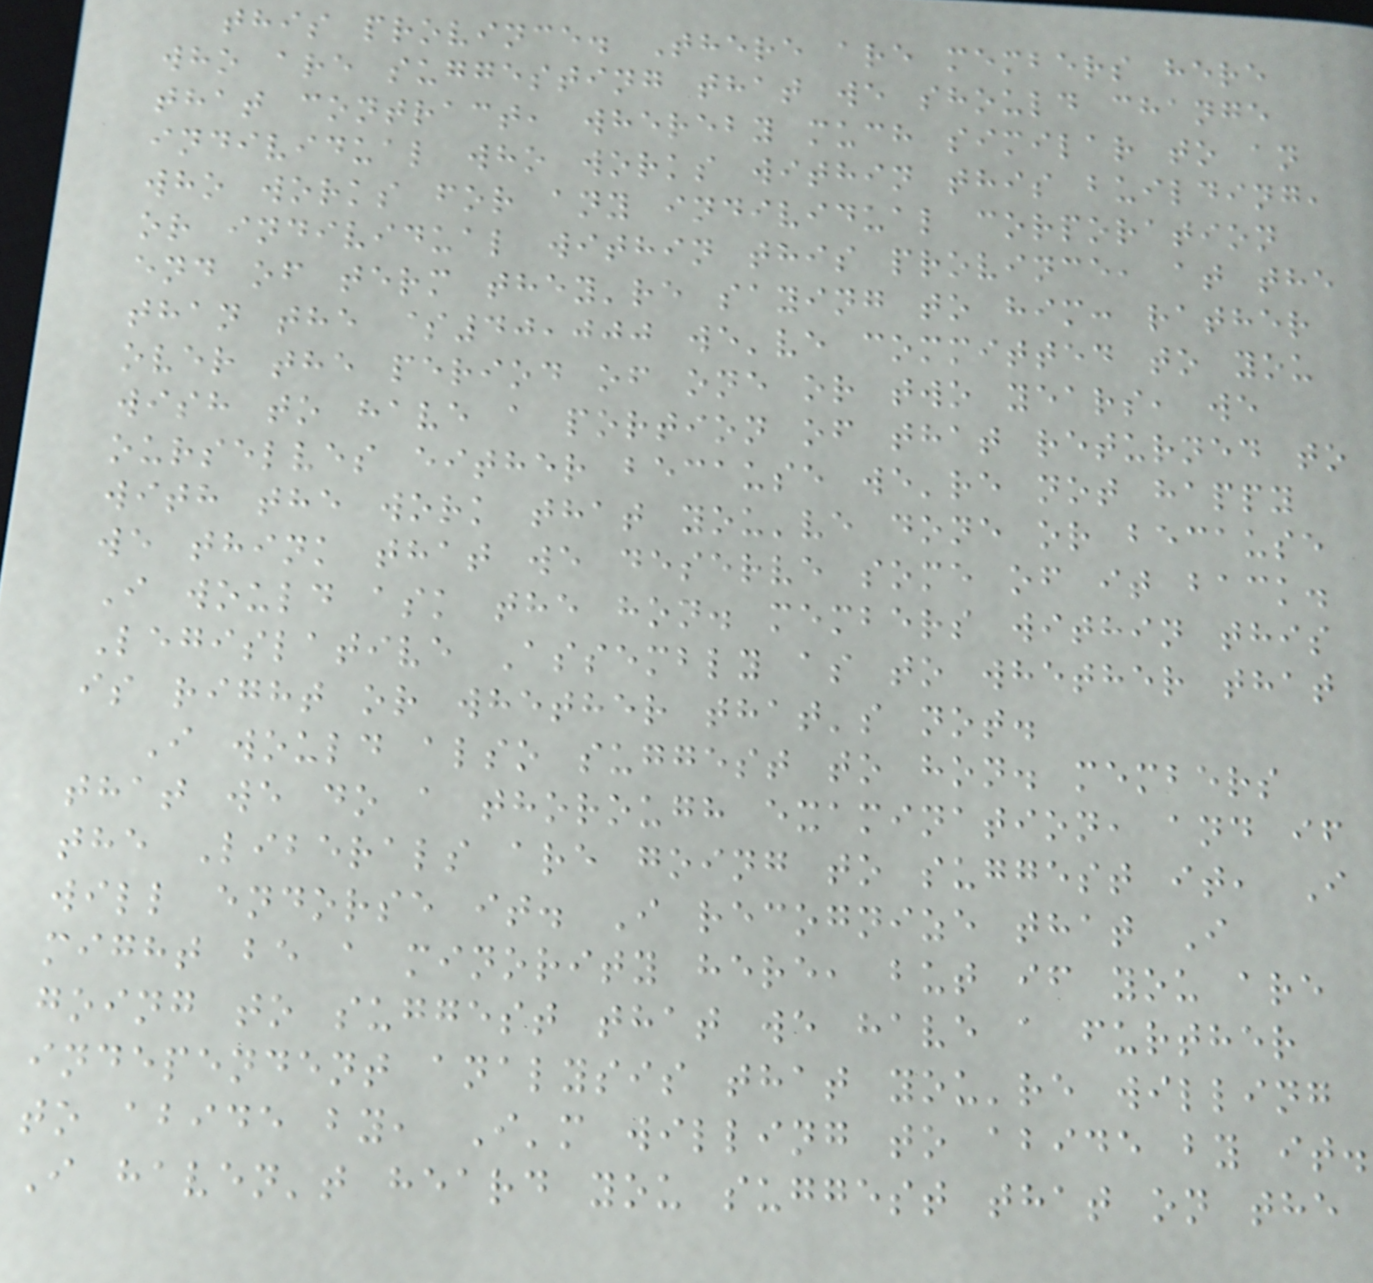this province. There are members here
who are suggesting that we should change
that contract, whereby much similar to an
individual who works within this building,
who works for any individual corporation
or individual within this province, at the
end of term they're saying to him: rather
than the $40,000 we've committed to you
over the period of one or two years, we
wish to have a portion of that returned to
ourselves either because we're not happy
with the work that you've done or because
we think that we deserve some of it back.
I would ask the hon. members within this
Legislative Assembly as to whether that
is right or whether that's not.
I would also suggest to hon. members
that we do a thorough examination, and if
the Liberals are going to suggest it, I
will endorse it. I recognize that I
might be a minority here, but if you are
going to suggest that we have a further
independent analysis that you're willing
to abide by, I'm willing to abide by it.
I haven't heard you suggest that on the
